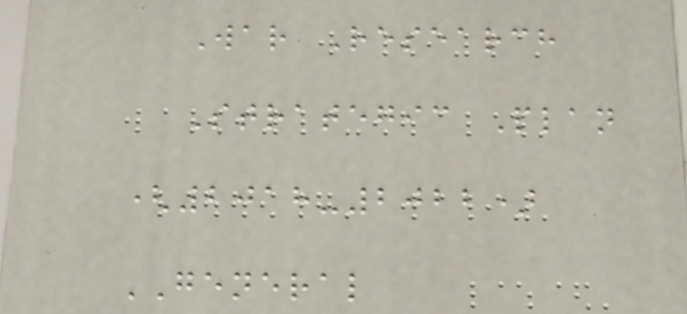War Research
Strategic Plan
(2018-2022)
GENERAL
